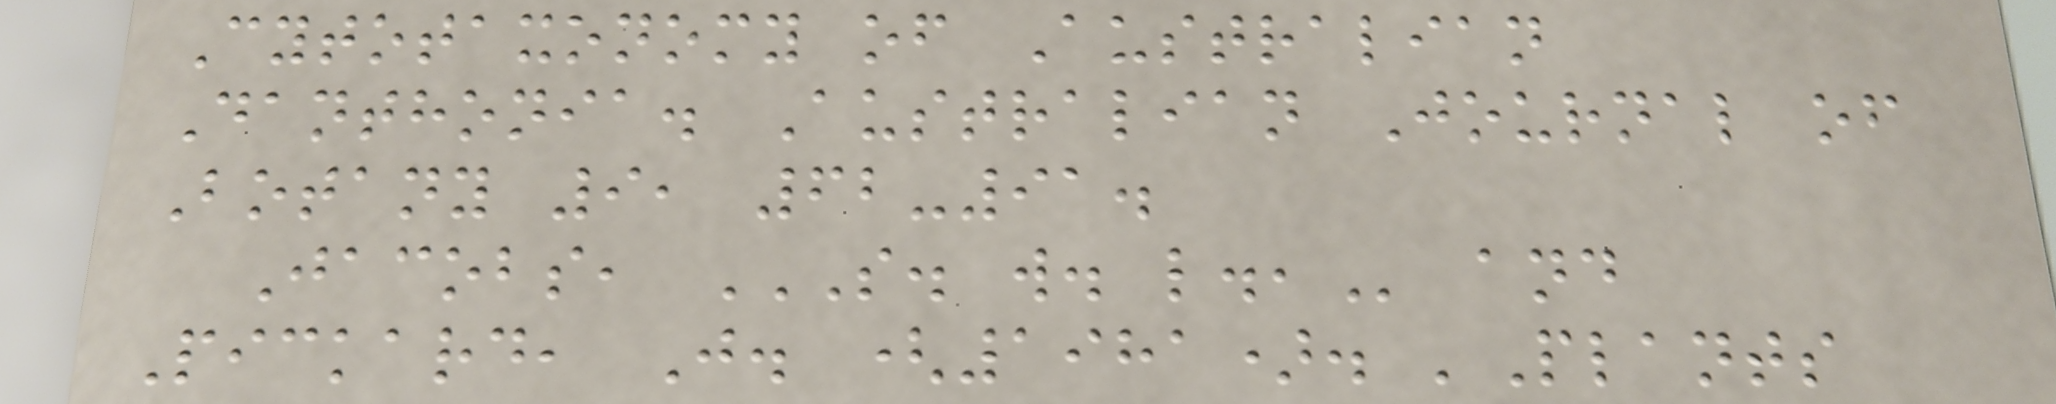Cytotaxonomy of Australian
Danthonia. Australian Journal of
Botany 9, 62-91.
Jacobs, S. W. L., and
Pickard, J. (1981). 'Plants
